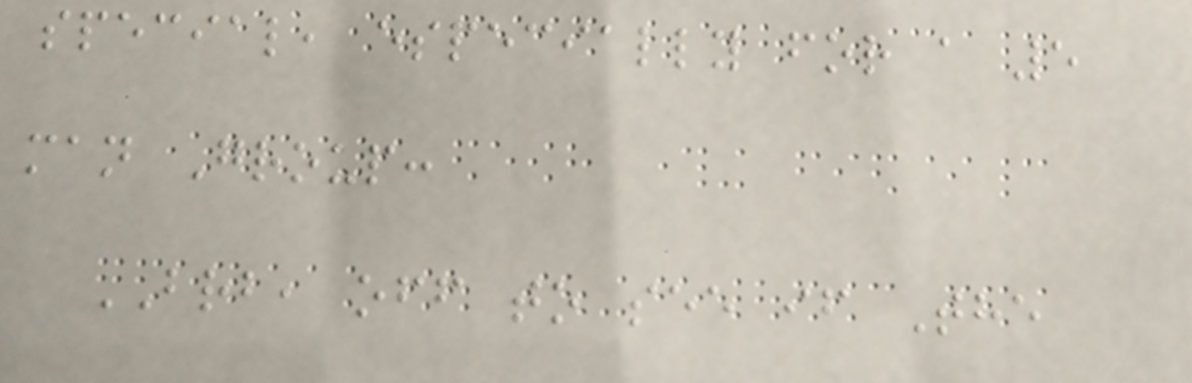special, especially for a 5
man Group:
BRB, off to see if The
